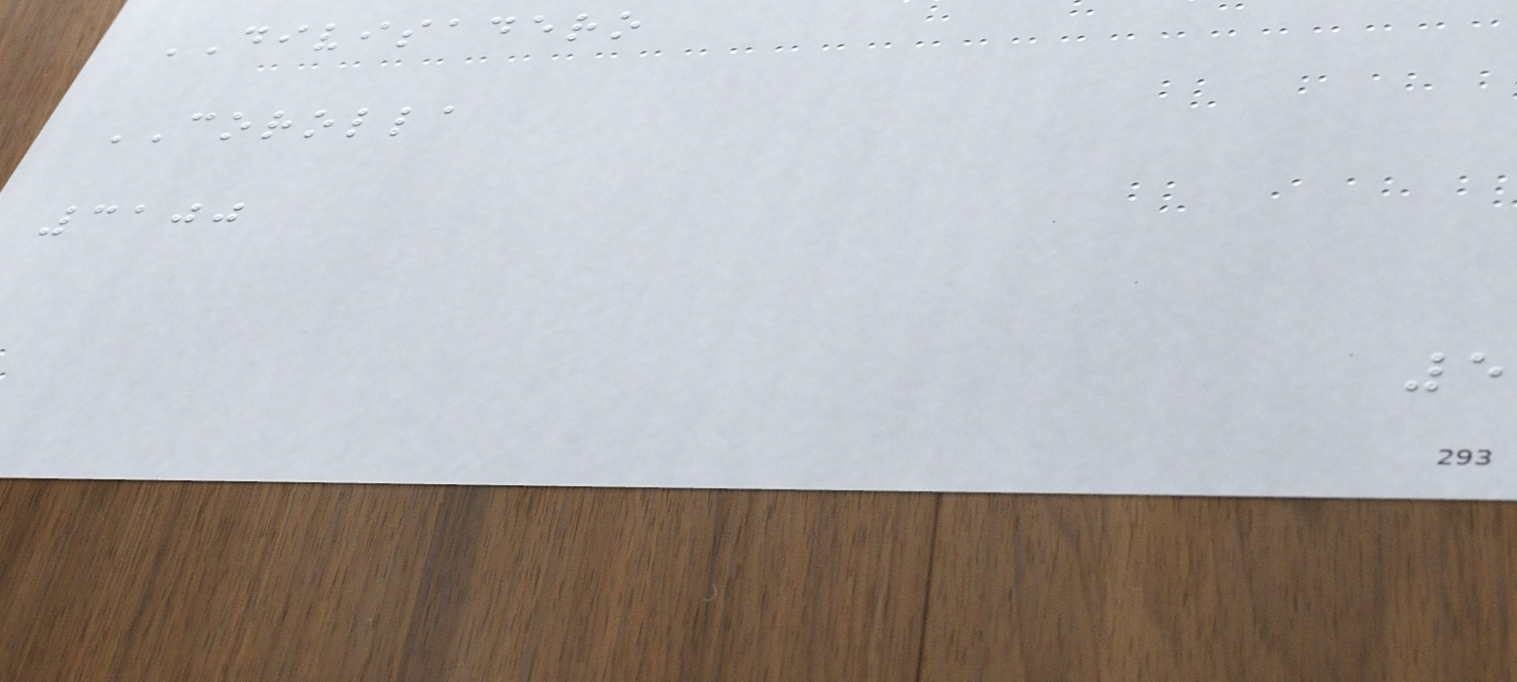DIVISADERO
COROLLA
3100
5
